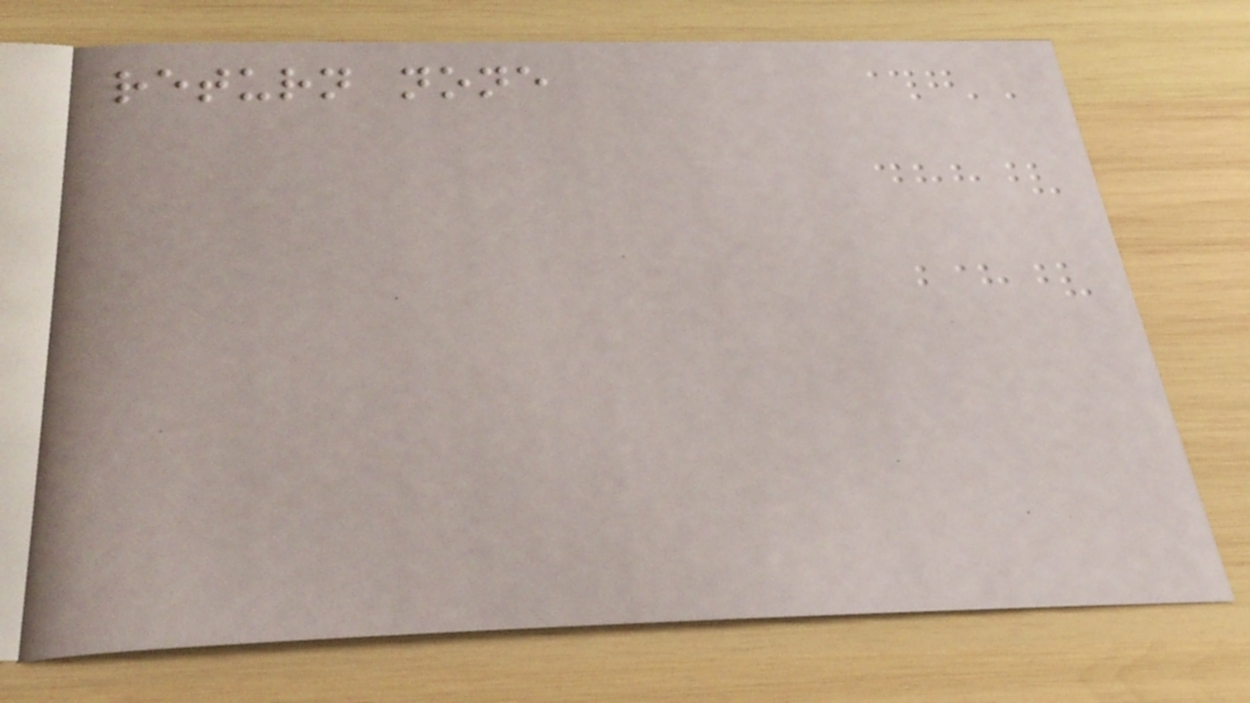return none
